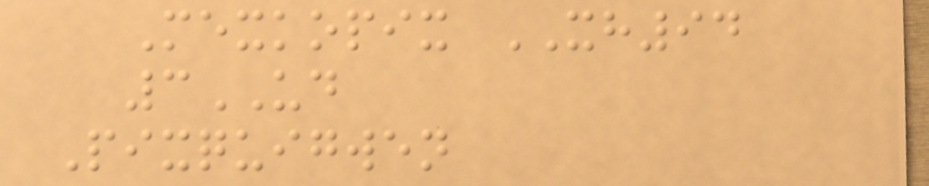Mexkopix XH94
3UD
Pixquigwen
